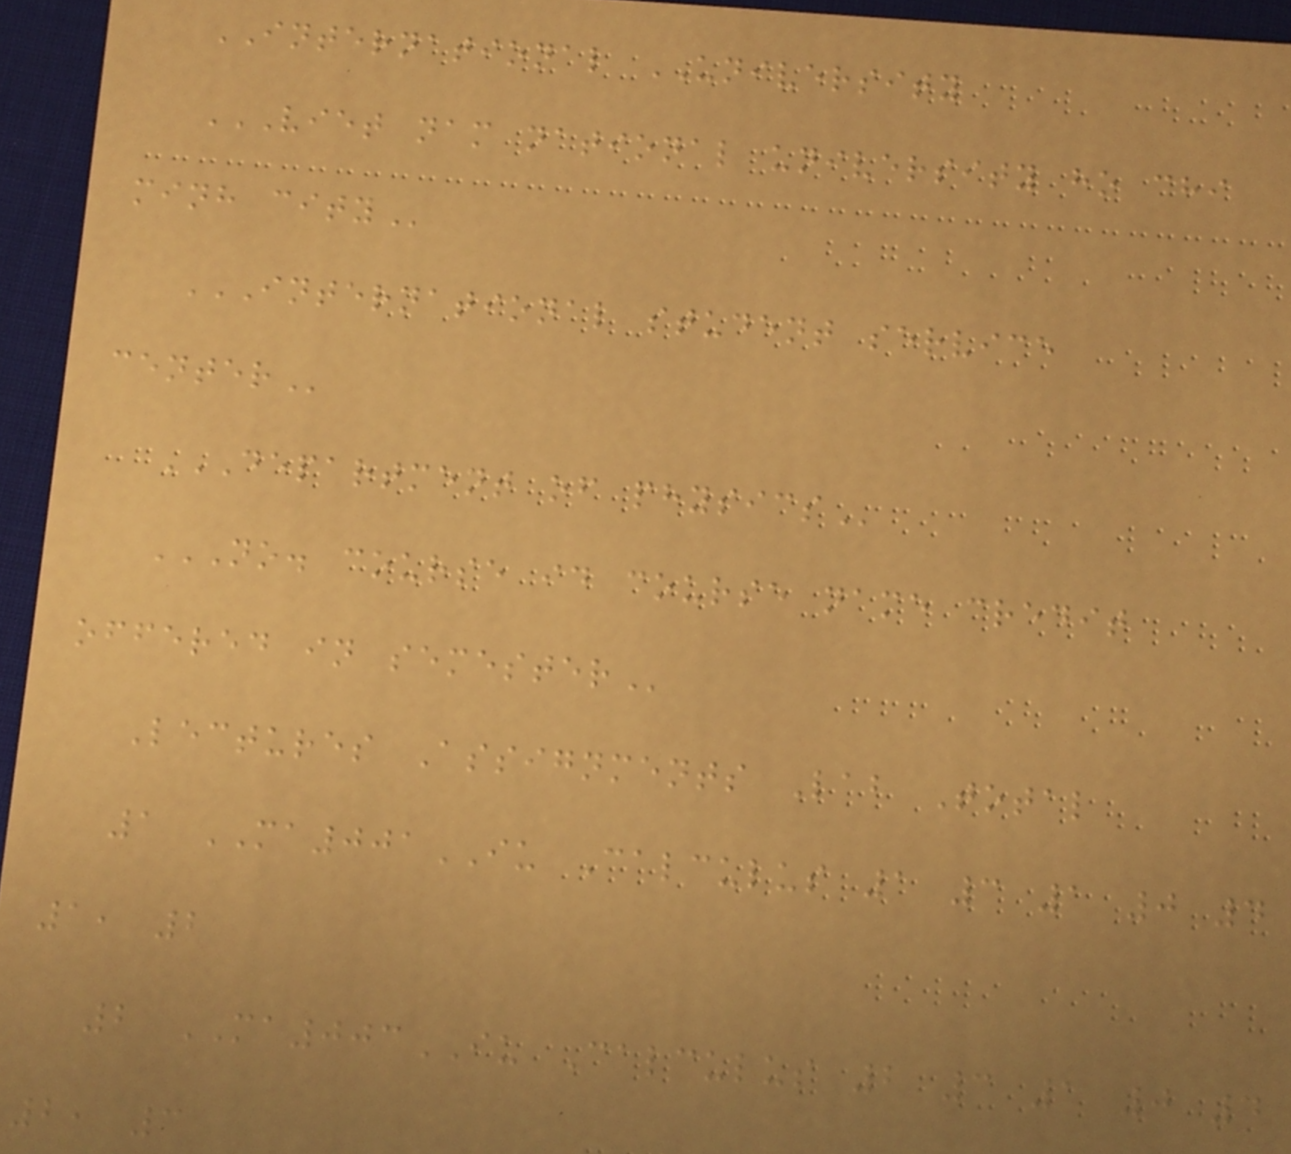INTERNATIONAL UNIVERSITY
VIET NAM NATIONAL UNIVERSITY HO CHI
MINH CITY
INTERNATIONAL STUDENT SERVICE
CENTER
DEPARTMENT OF PHYSICS
NO. COURSE ID COURSE NAME CREDIT
OFFERED IN SEMESTER
Lectures Assignments Lab Total
1 MA001IU Calculus 1 3 1 0 4
1, 2
2 MA003IU Calculus 2 3 1 0 4
2, 3
